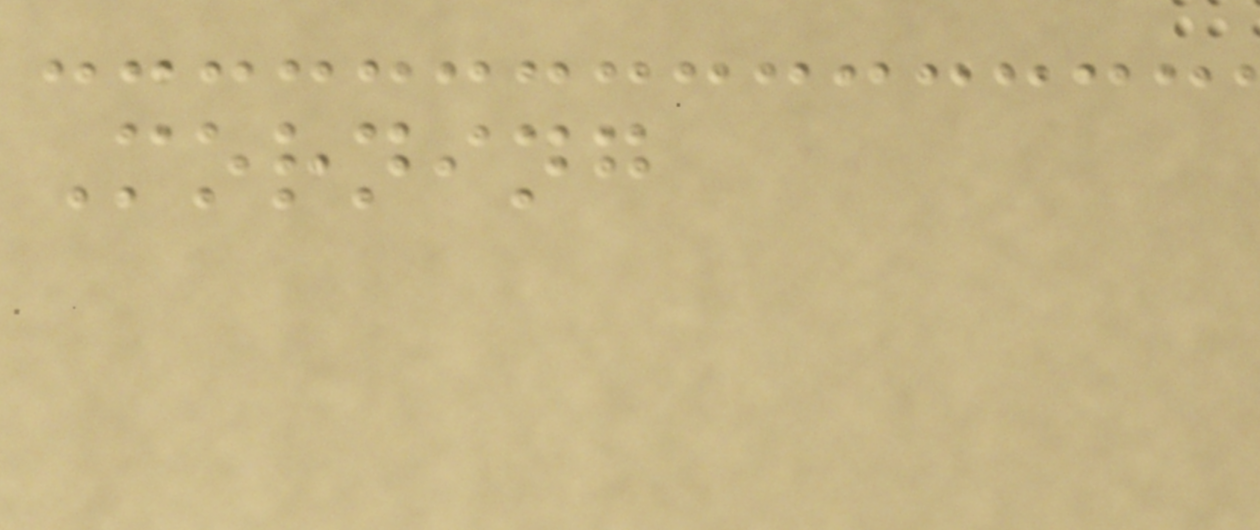Morning
